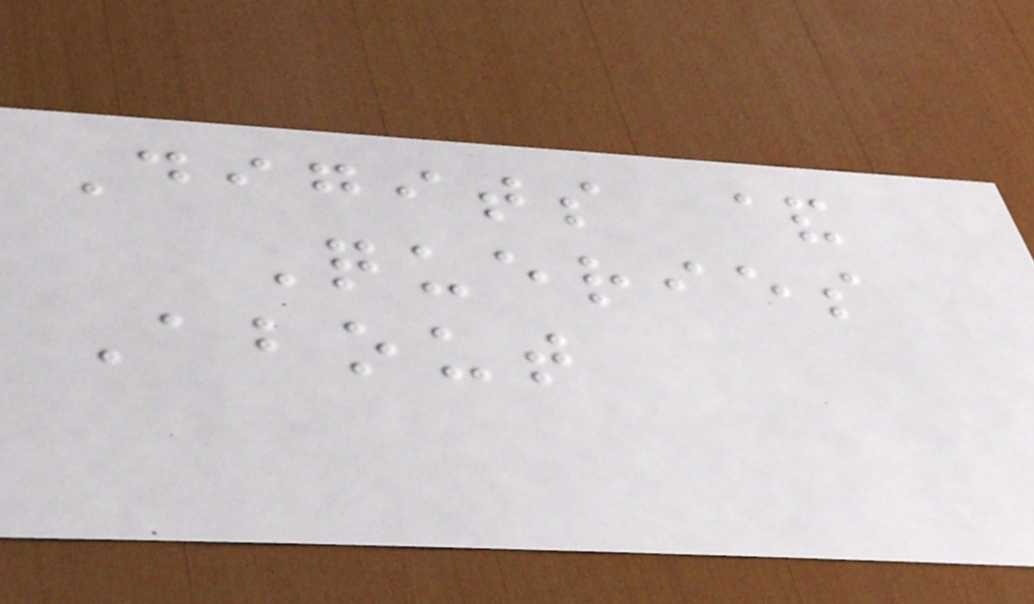Digits &
Queries
About
